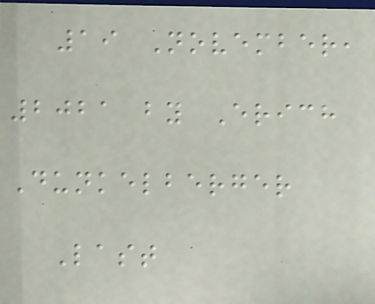19 November,
2021 by Erich
Dunkelberger
Last
